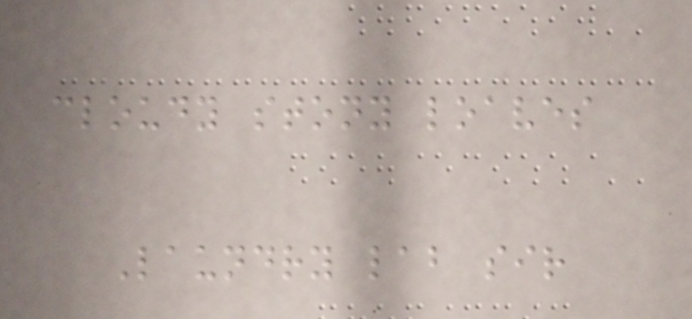cloudy stony loaves
Laundry lab sir
